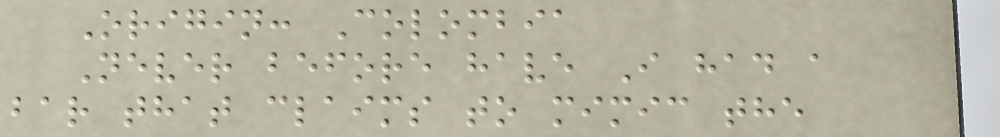Origin: Colombia
Never before have I had a
bar that claims to mimic the
